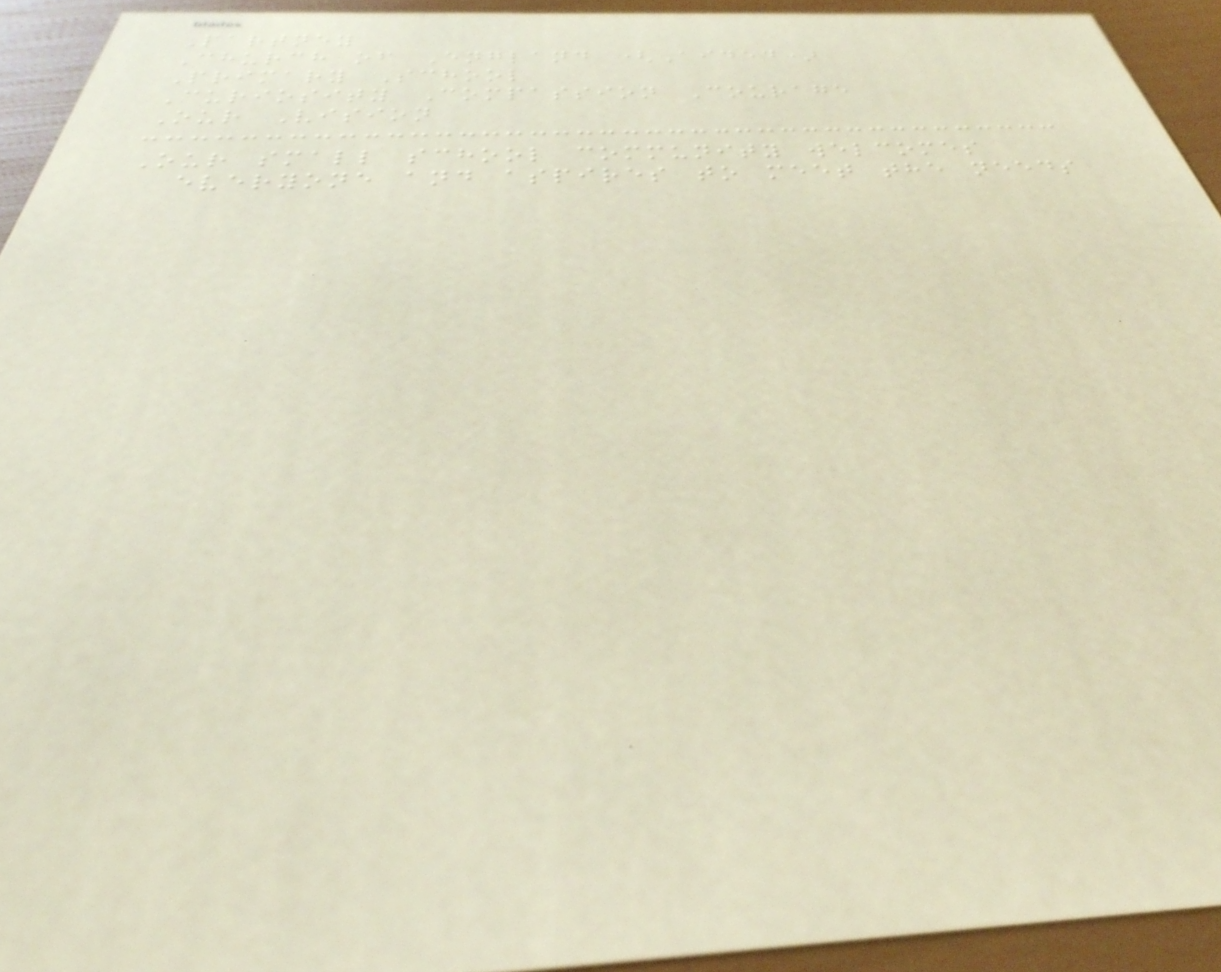Partney
Church of England (Aided)
Primary School
Curiosity Compassion Courage
Our Vision
Our small school community welcomes
everyone and aspires to meet the needs
